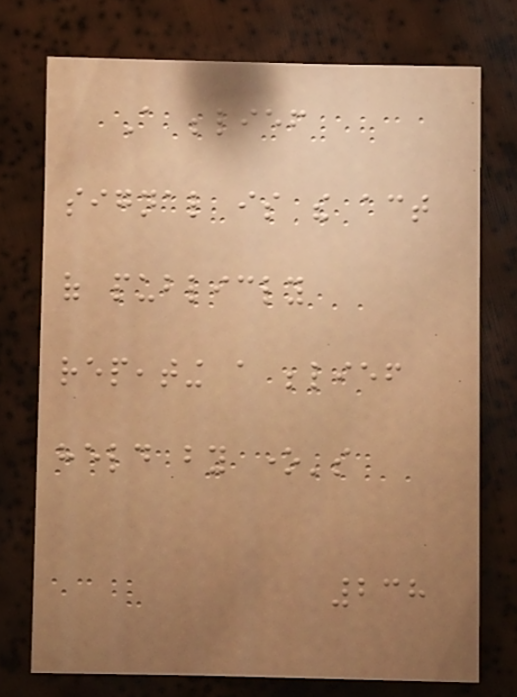A belief
signal is the act
of publicly
repeating a belief
held by one's
238
